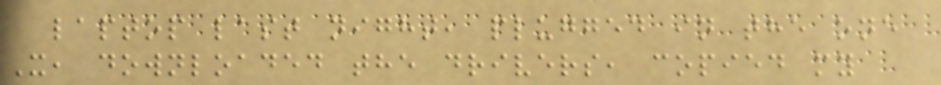laptop last night, plugged in the one
X, downloaded the drivers, copied my
